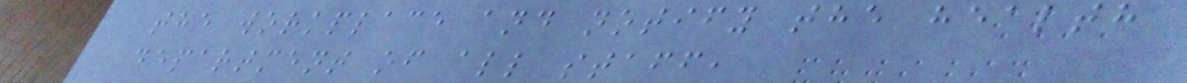the workplace and notify the health
department of all staff,
